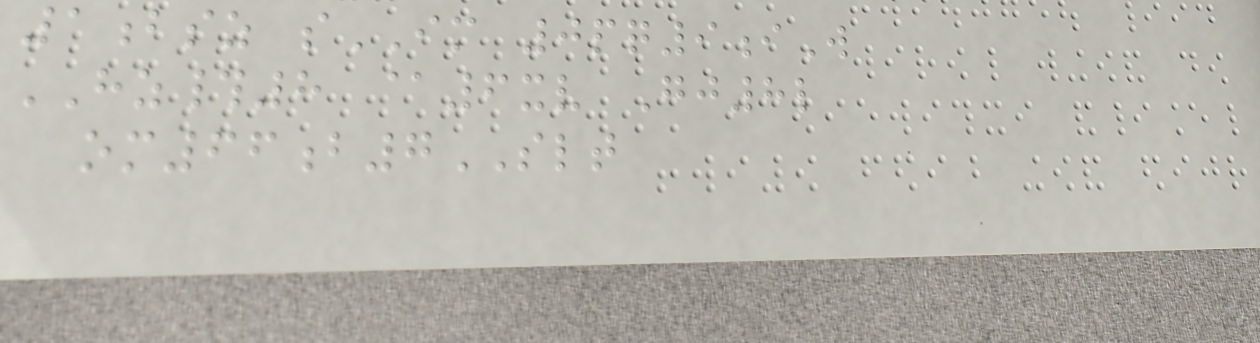1bsz sIM 0pq9iW
HZ#8 @6xv Gj8l
om66b7SLT
